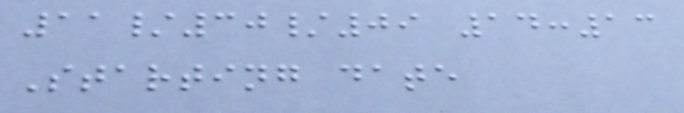11/30/09 14:13
Starting date
